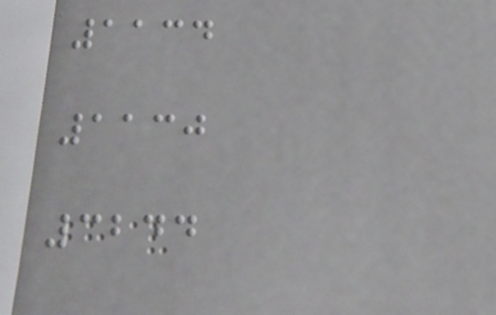1134
1130
3244
